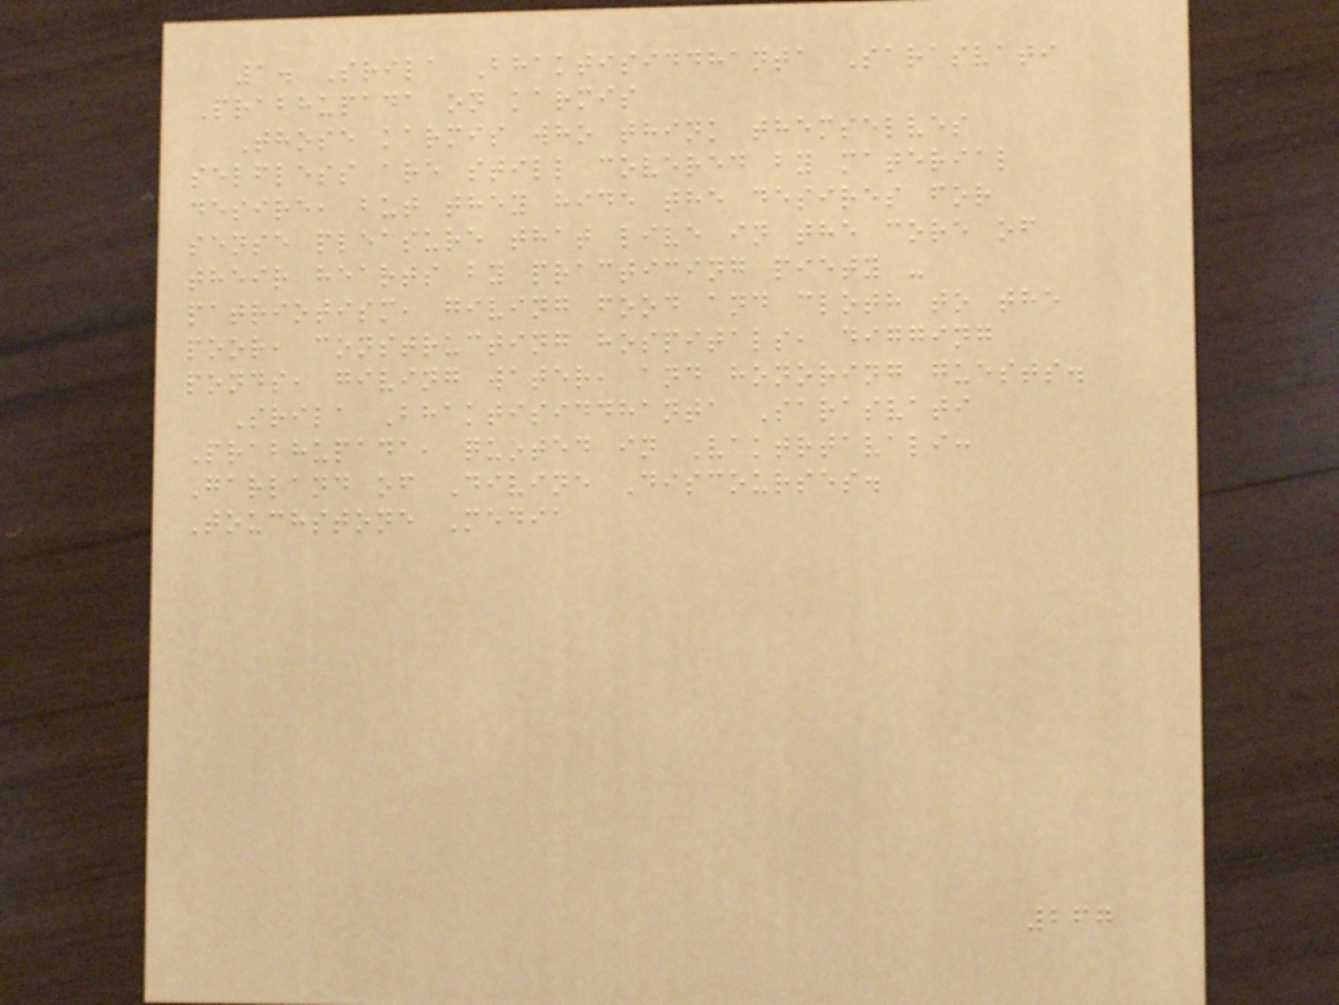1. Srila Bhaktisiddhanta Sarasvati
Prabhupada on karmis
Those karmis who think themselves
selfless are still covered by material
desire, but they hide the desires for
sense pleasure that live in the core of
their hearts by practicing piety -
patriotism, giving food and cloth to the
poor, constructing hospitals, digging
ponds, giving water, and honoring guests.
Srila Bhaktisiddhanta Sarasvati
Prabhupada, quoted in Vaktrtavali:
Garland of Divine Discourses.
Touchstone Media
267
